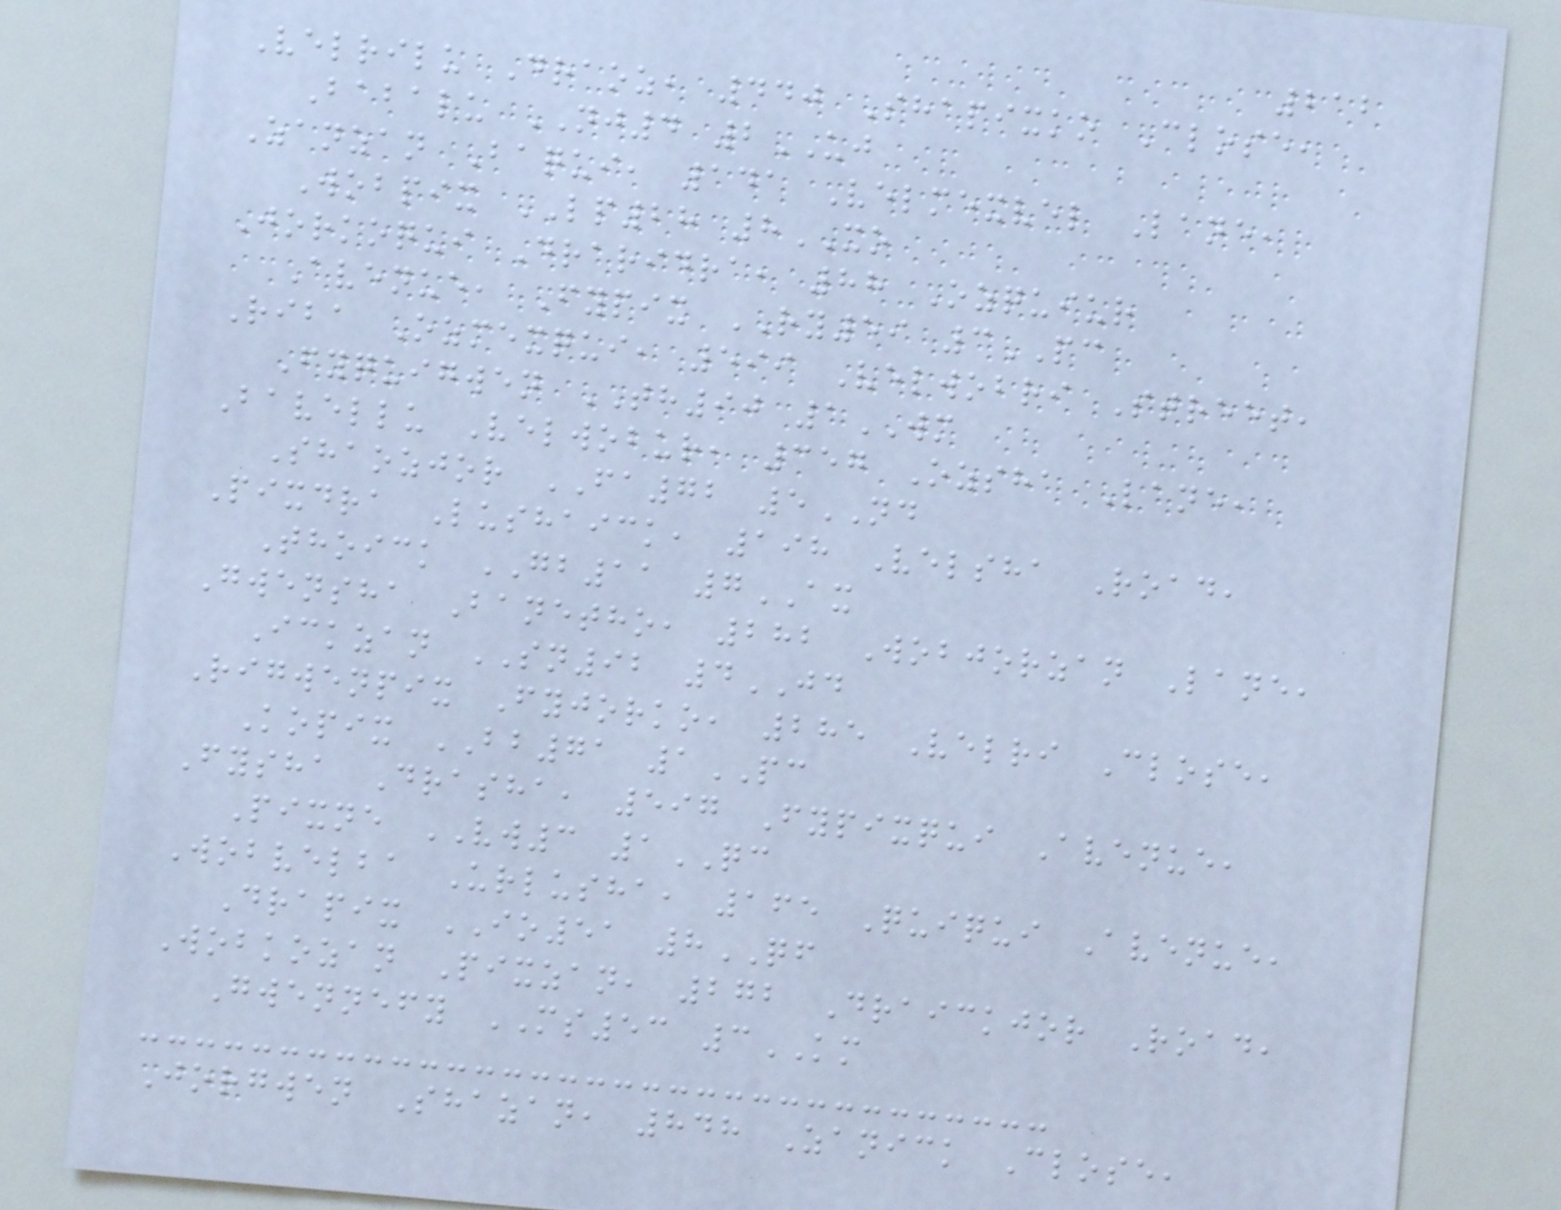212
Velrilu Draoz, 440 Shapixko Close,
Babalu NJ4 2UJ
Zanzan Baqui, 141 Velmexvel Lane,
Wobpix LP28 8XO
Jorkoqui Draridra, 88 Ozquiur
Avenue, Fypix RY59 3PC
Riba Ozmexqui, 599 Velwobri Street,
Fyquigwen TH90 1WM
Bavellu Velwobur, 357 Ozsha Lane,
Shaozjor FA72 5ND
Pixdra Lushaick, 198 Velsha Road,
Thoick GB11 7AX
Gwensha Banetho, 282 Wobjorzan Lane,
Ickzan SN92 4JD
Rigwenpix Fyjorko, 285 Velri Close,
Kopix BB71 1PC
Fysha Drasha, 597 Fypixqui Avenue,
Pixne VW3 1QC
Wobvelba Urlusha, 165 Quiqui Avenue,
Drapix IO51 8QF
Wobkozan Pixzan, 272 Draickjor Road,
Gwennefy MS53 3KM
Jorgwen Shazan, 848 Zanick Close,
